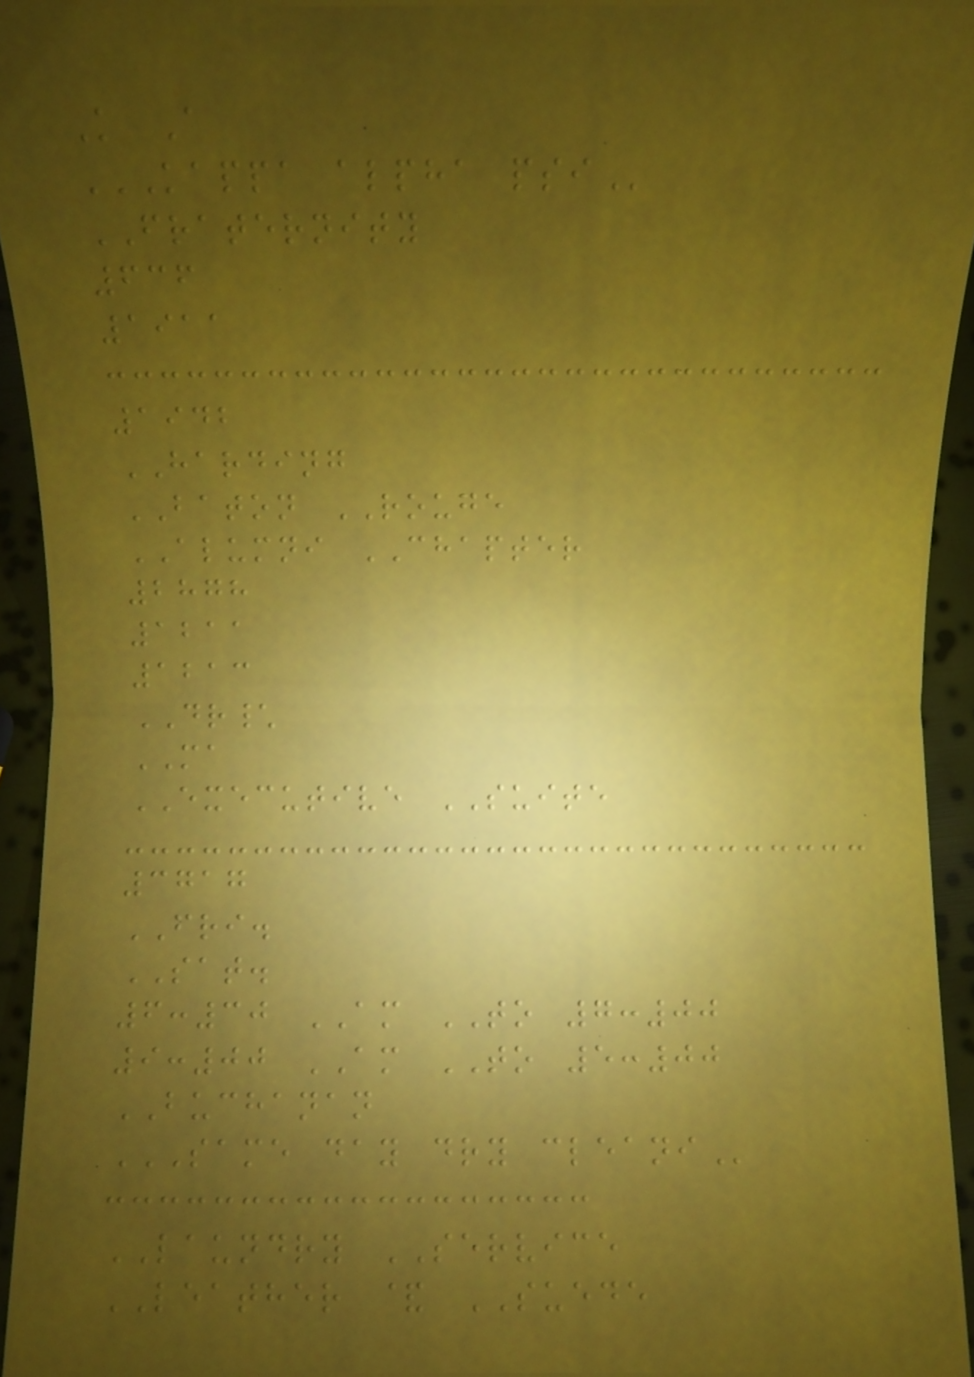K A
KAPPA ALPHA PSI
FRATERNITY
636
1911
1942
HARDING
BATON ROUGE
ALUMNI CHAPTER
2878
1211
1213
DR\
MA
EXECUTIVE SUITE
3717
FRI.
SAT.
6:30 AM TO 7:00
9:00 AM TO 5:00
BUCHANAN
SAME DAY DRY CLEANI
LAUNDRY SERVICE
LEATHER & SUEDE
